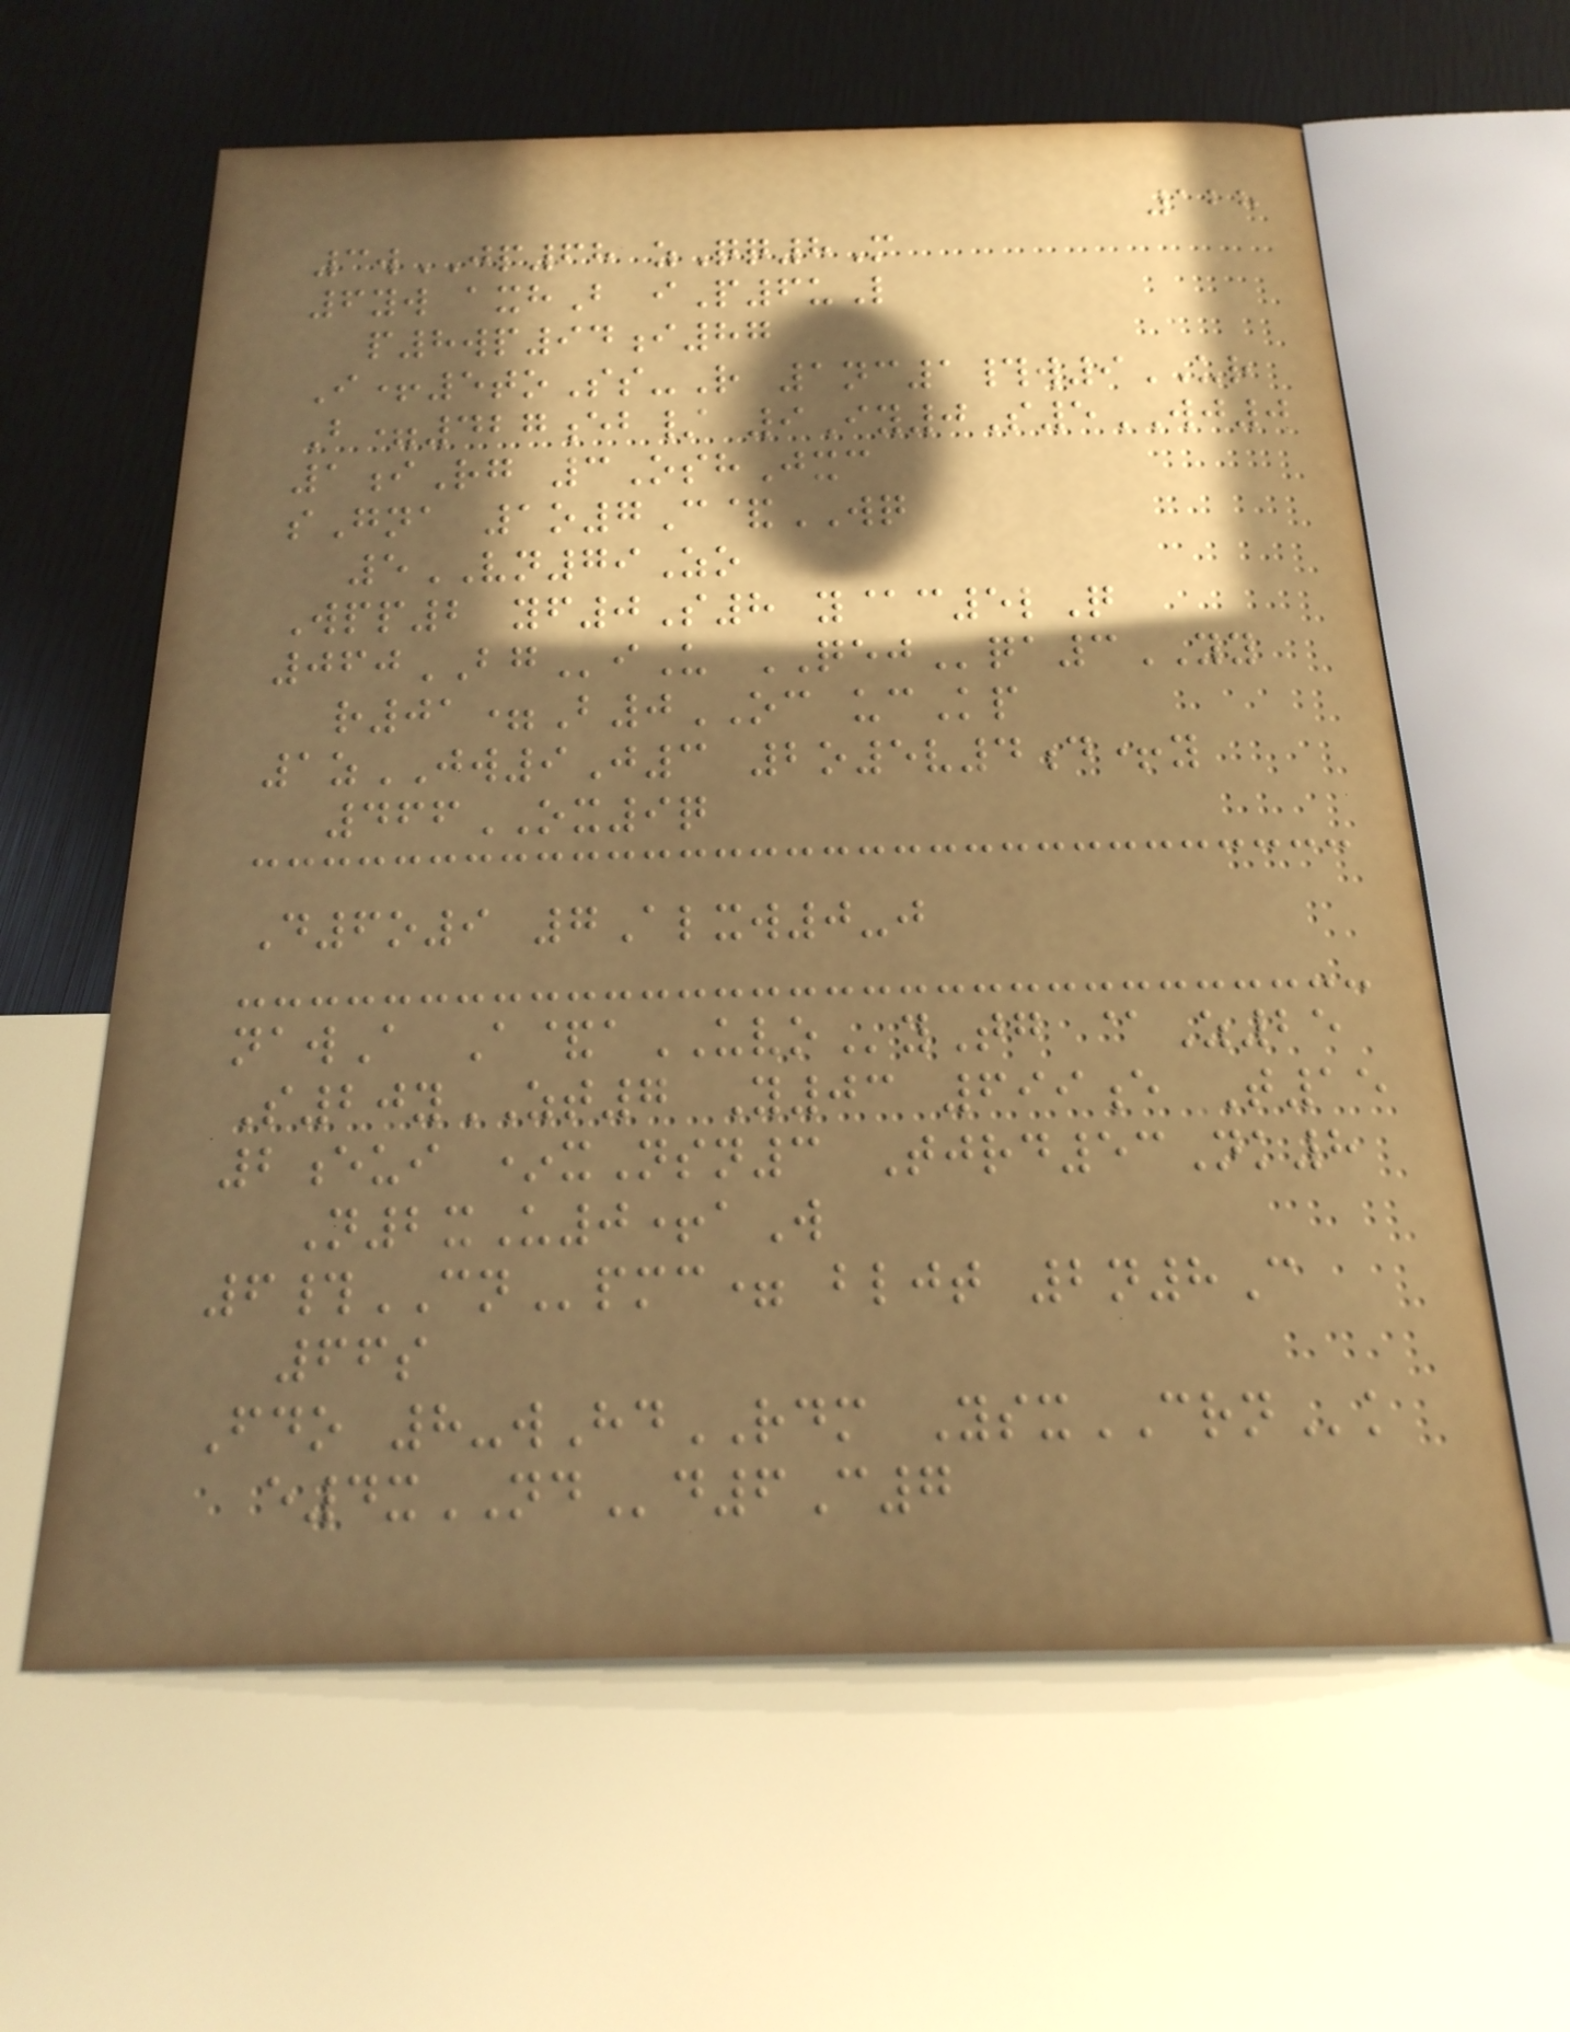128
3wJP68 zQq8M
6yw axhB iP6uL
p8wp94i87
I+5toSs-R 1nc1#w9UR
B=427eb/ 9Iy0S5WJ0
1iRg 3OshJxc
sGna 1o7C&WQ
5VN79Zo
Wpp2 yf0S8 y@c5lQ
060BGiU QEJqa3YY
r01=B0OC ucKp
1zJW9J3 2o5v4d+y
466OX9q
D6o9 7Alxw0-j
nawA A&aUVOyTg @Z25
S20yZT7 Y03 699e T15
2eui *xNsn3 Tjrd53Nk8
N2xU0+aW
6#CNpmc= bljt 2n8C
66s
Fdo 8-wHdRDM YsxCRNk
e4xNDd6C7
